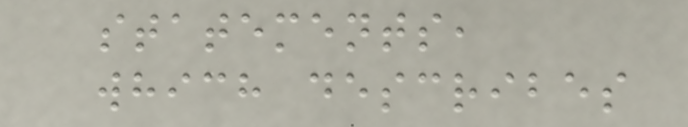statements,
which describes
